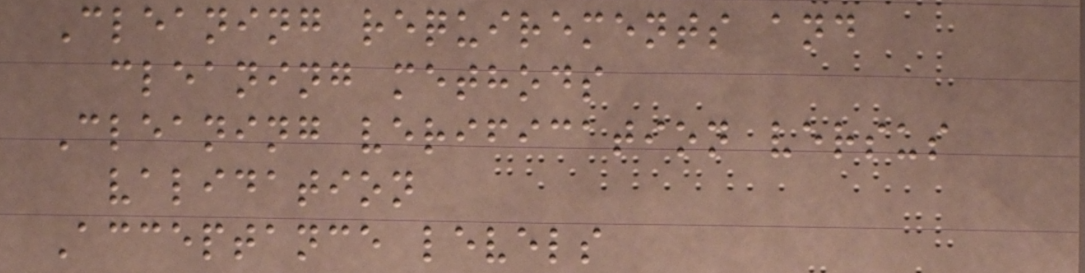Cleaning requirements and
cleaning methods
Cleaning verification versus
validation
Acceptance levels
